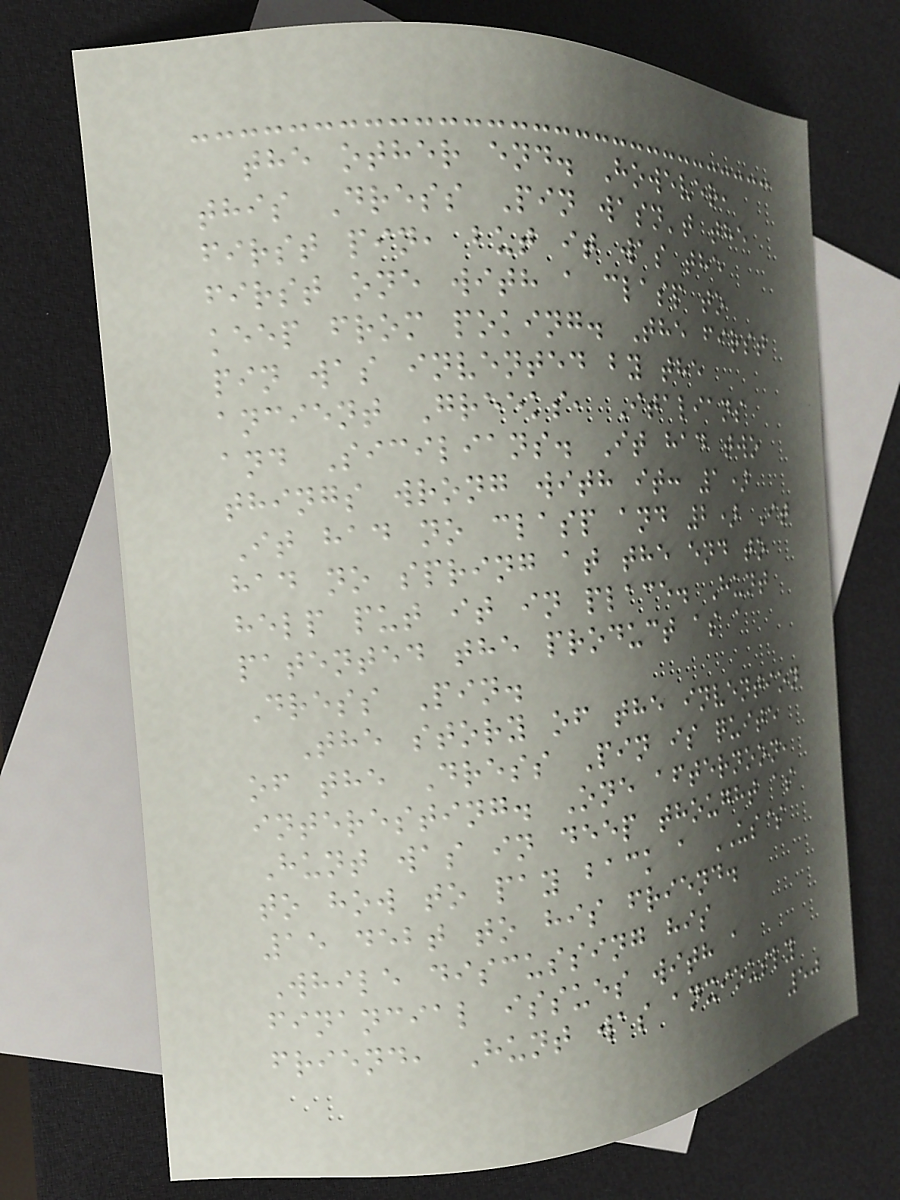the other end. However,
this Dress Pin wasn't the
first pin, but it was the
first one with a clasp to
keep from poking. The first
pin was invented by the
ancient Greeks, Italians
and Sicilians. It had two
things wrong with it: 1)
It had no clasp and 2) It
had no spring at the end to
help put it in place. Hunt
patented the product as a
Dress Pin.
The story of the invention
of the Dress Pin is quite
interesting. One afternoon,
Hunt was in deep thought as
to how to pay back a US$
15 debt to his friend.
While discussing his
financial issues with a
friend, Hunt was anxiously
50
